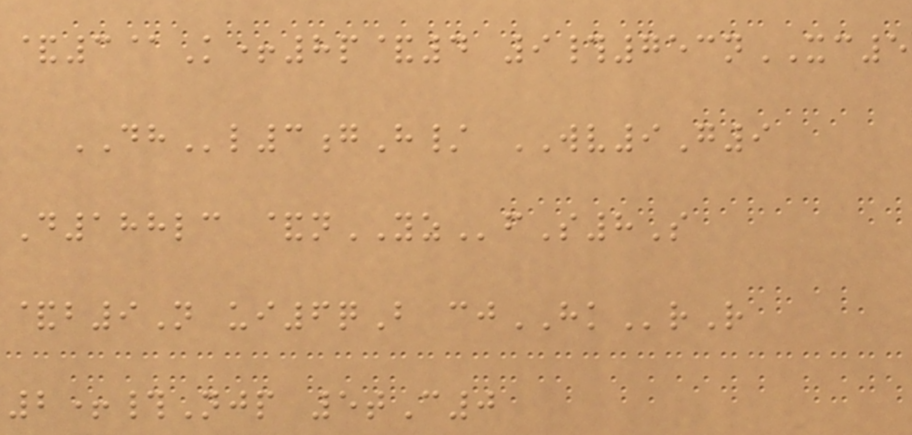&3@K+8p&4 9#753nXC5
DHl3gH/ WV9G9
D188lc &nYZfS8S
&b9N ui6qB cjHKrR
2+#Njp 5tC0
